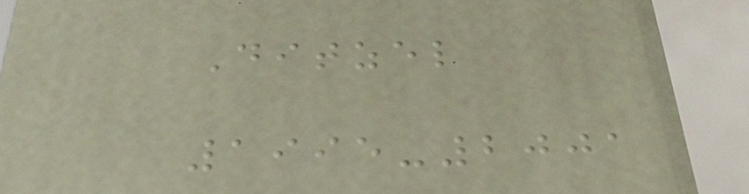Ditzel
1995-2001
